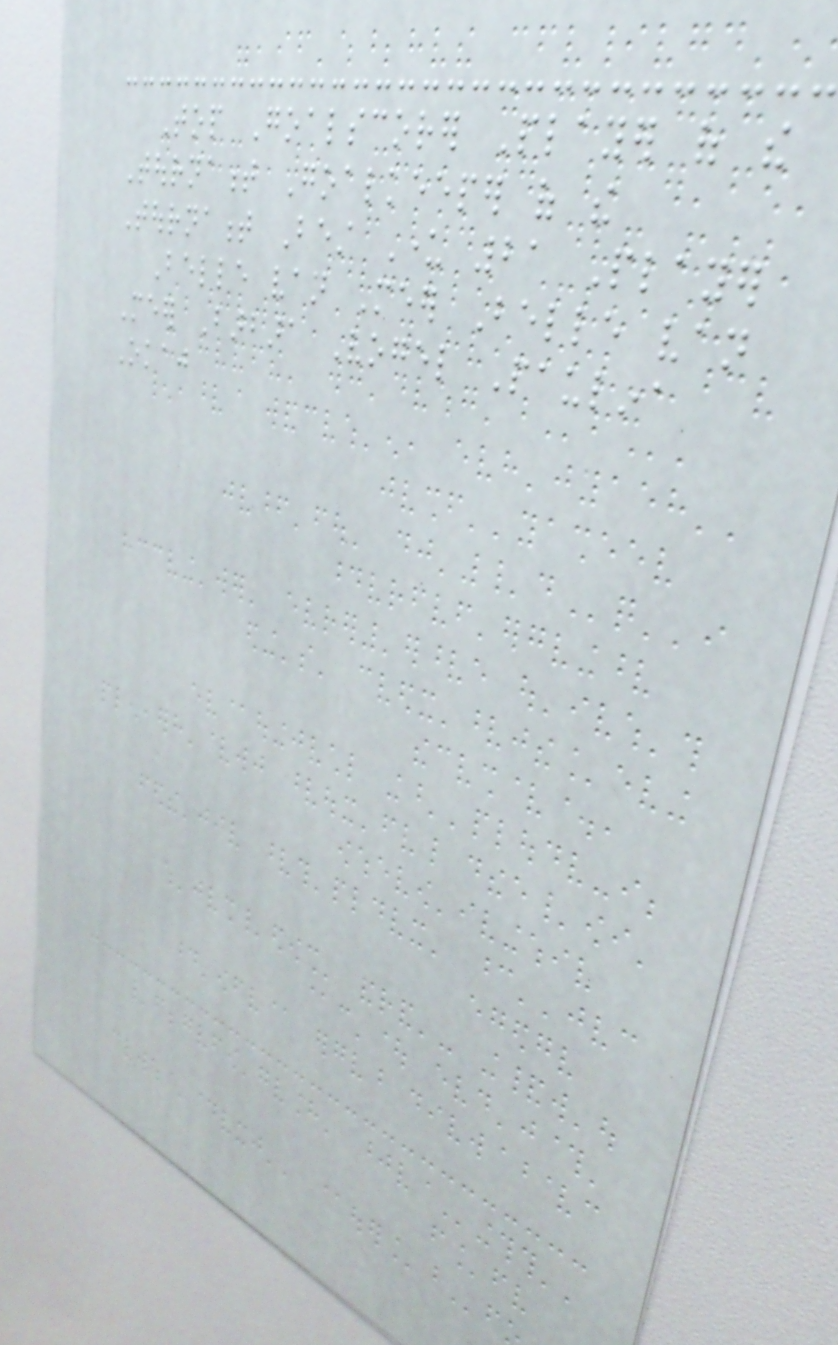Top Goalscorer Player of the
Tournament Goalkeeper of the
Tournament Best Under 21 Player
Belle van Meer Belle van
Meer Barbara Vogel Paulina
Okaj
